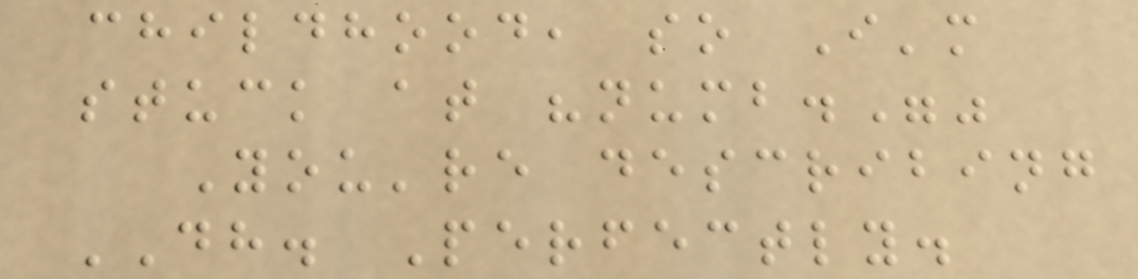childhood, so I'm
stuck at "numb.""
You're describing
DH. Perfectly.
